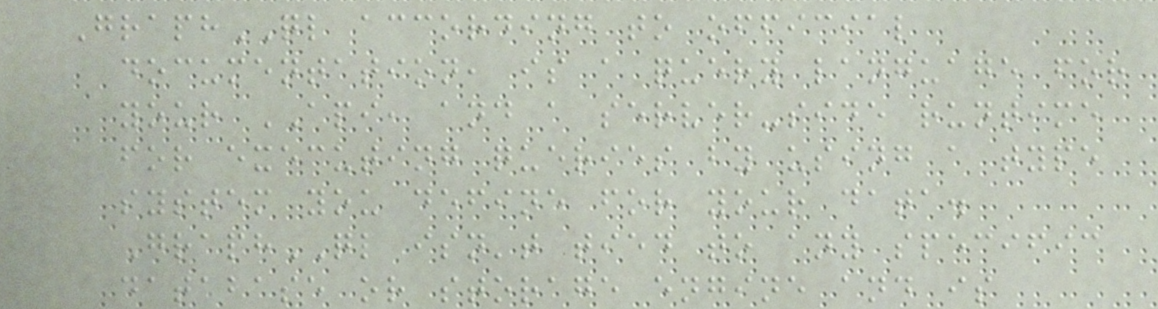GraphQL according to official
documentation, is a query language for
your API, and a server-side runtime
for executing queries by using a type
system you define for your data.
GraphQL isn't tied to any specific
database or storage engine and is
